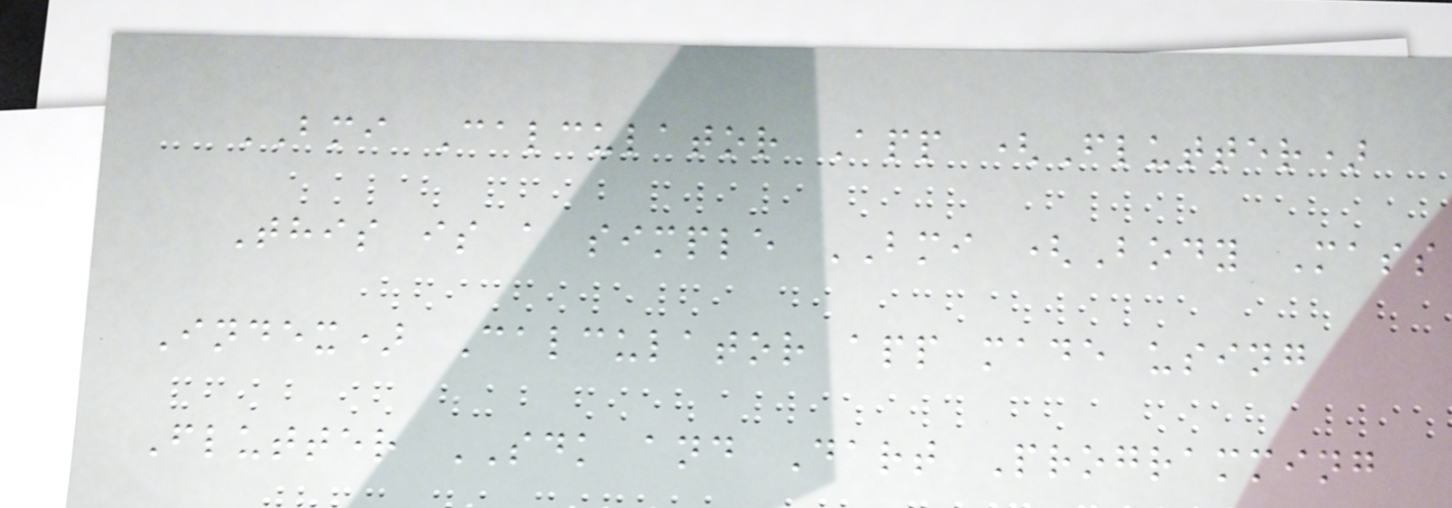BMI Calculator App (Flutter)
This is a simple BMI (Body Mass
Index) Calculator app made using
Flutter SDK and Dart Programming
